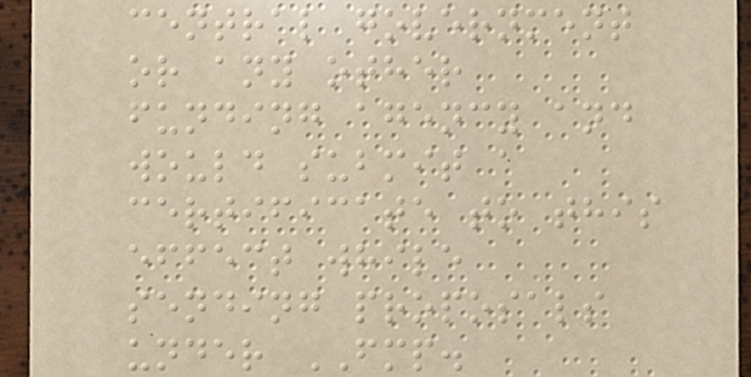central government
or any other
funding agency and
would submit a
certificate to this
effect while
sending proposals
under FMP.
